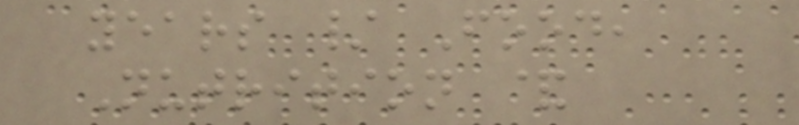years / Food,
Nutrition &
